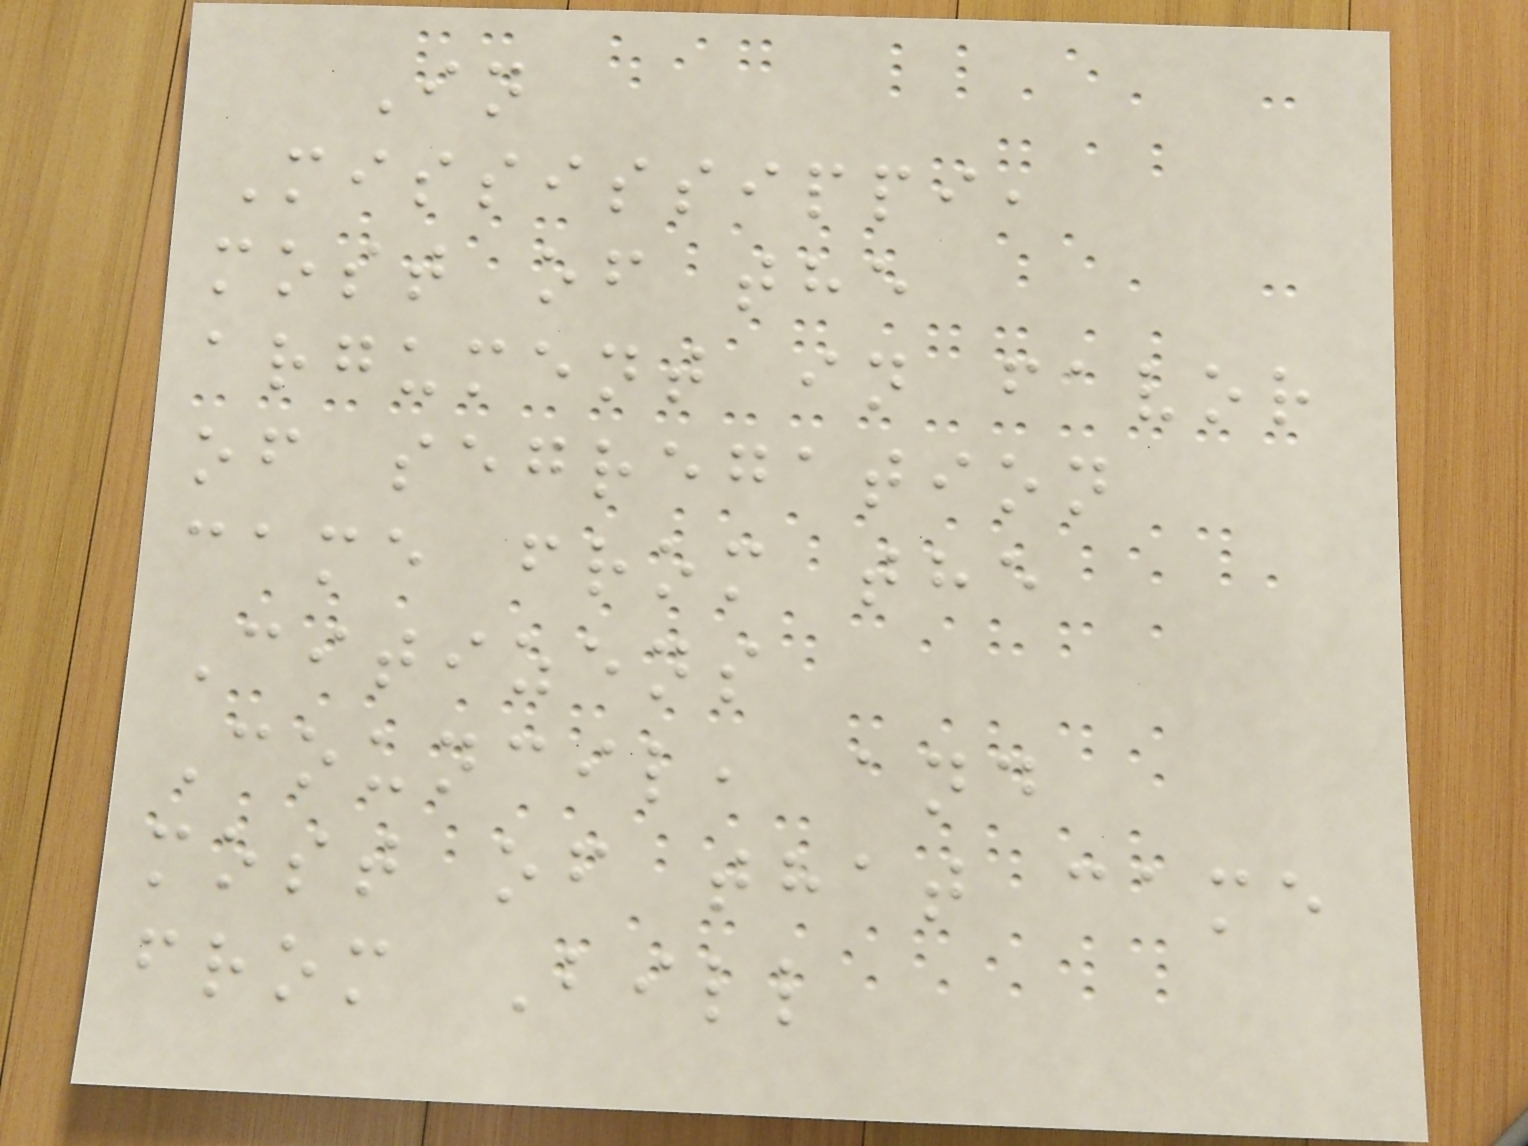In
Mississippi,
most of the
argument in favor
of segregation
came from the
Citizens
Council, and
most of that came
from Bill
